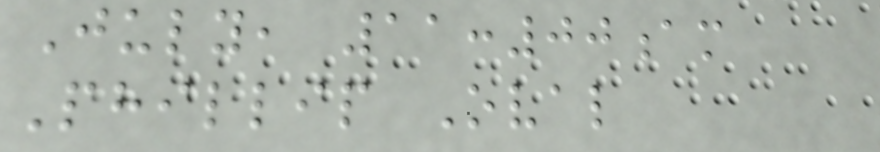July, 11:00am
Phillip Oval
